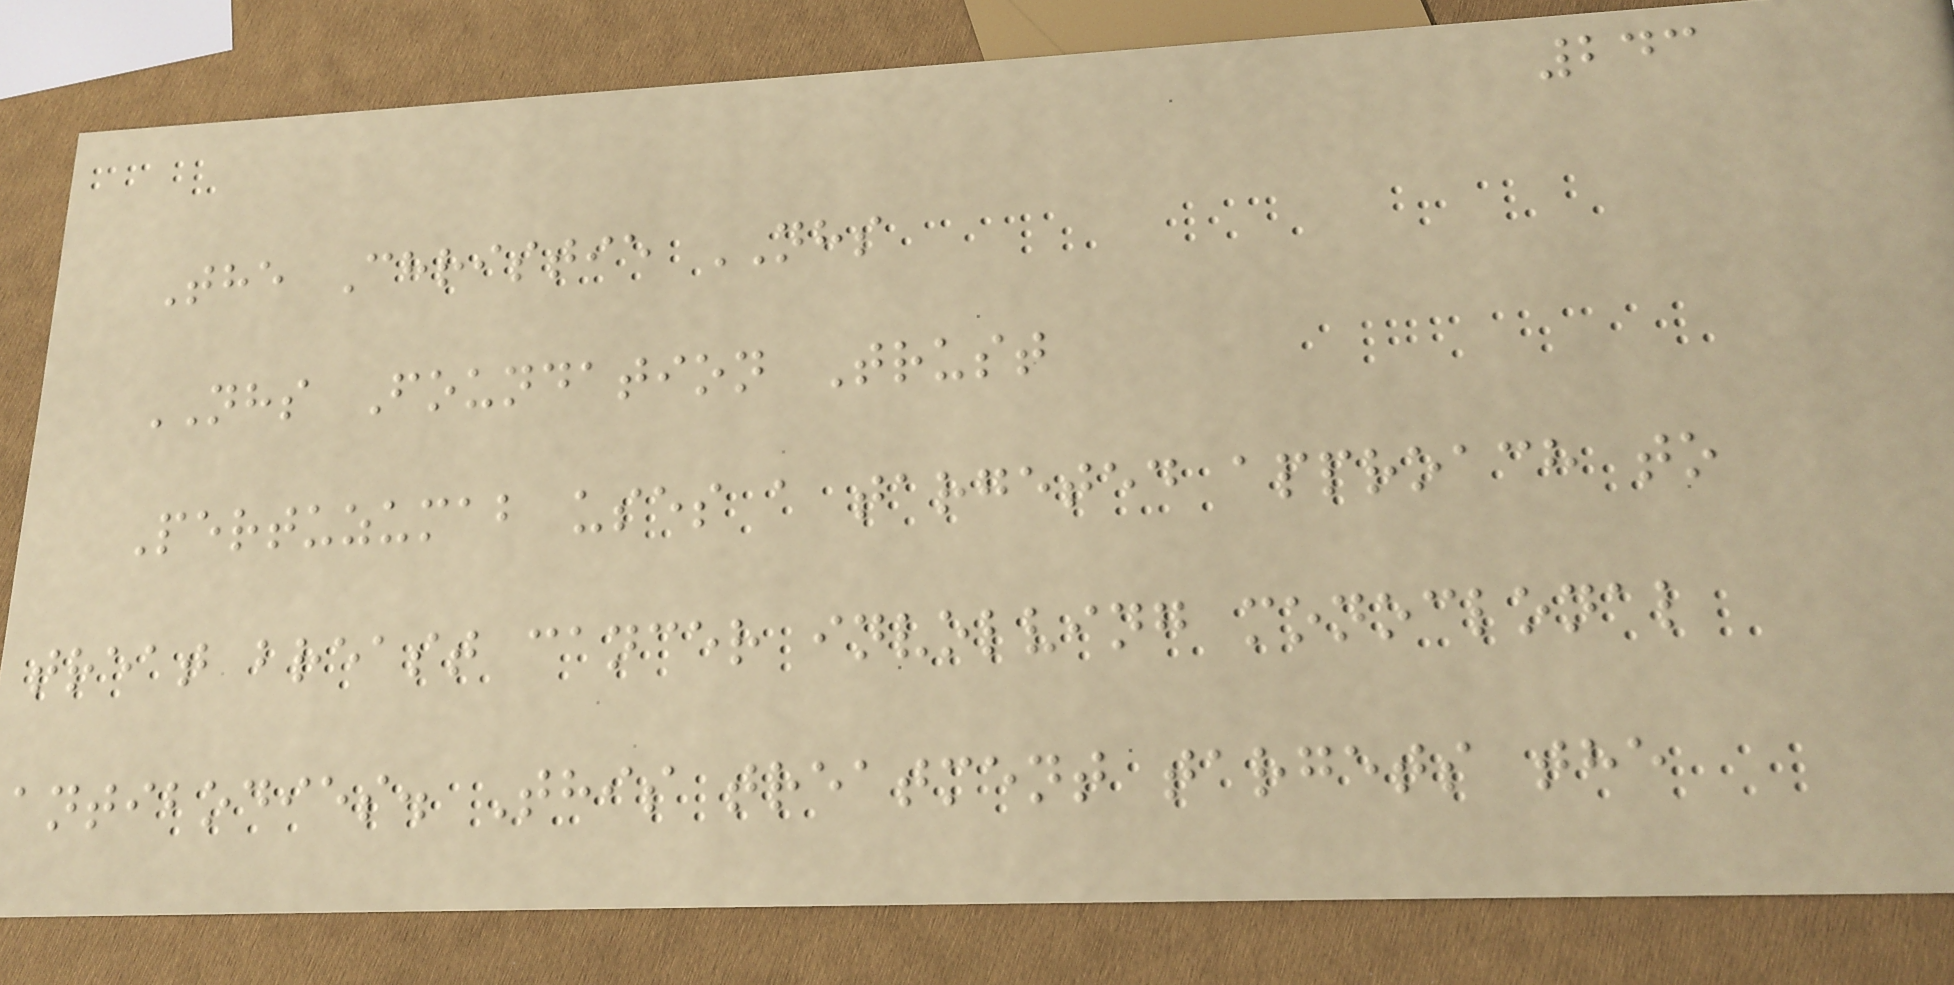243
The Christie NHS
NHS Foundation Trust
Pertuzumab uses a targeted approach to
treat breast cancer involving monoclonal
antibodies. This treatment targets the
